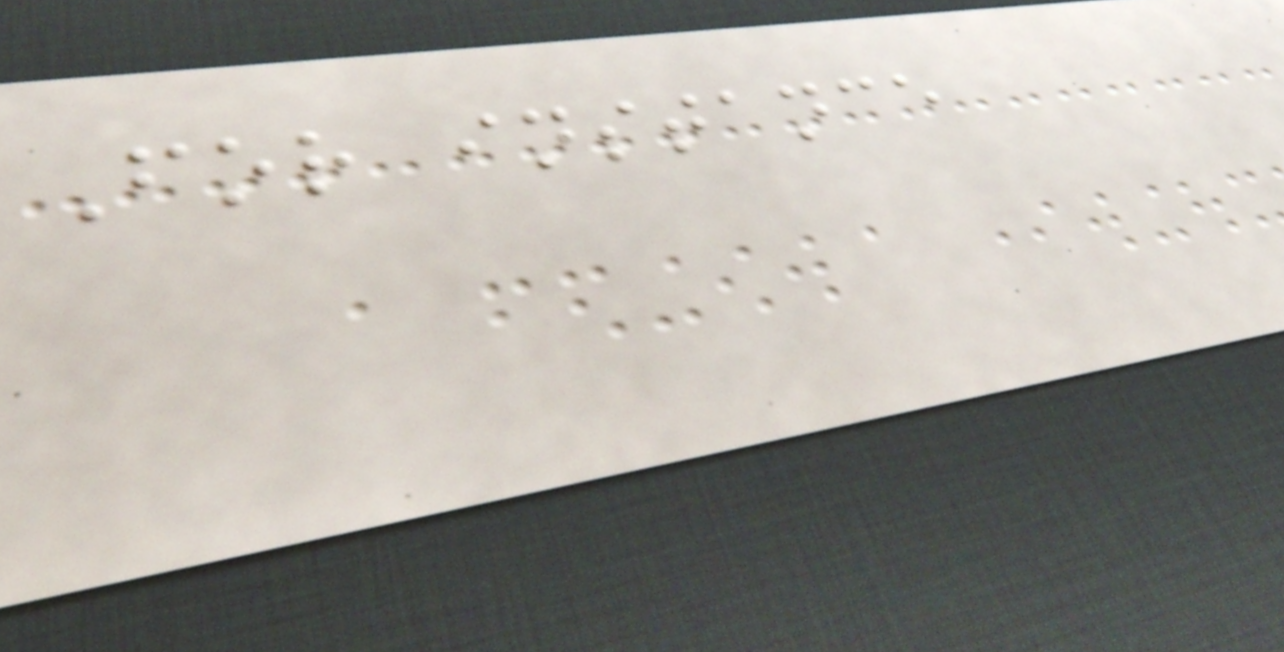For instance
